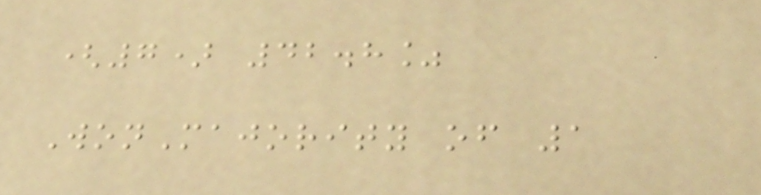(7) 42.8%
WonMajority of 1
